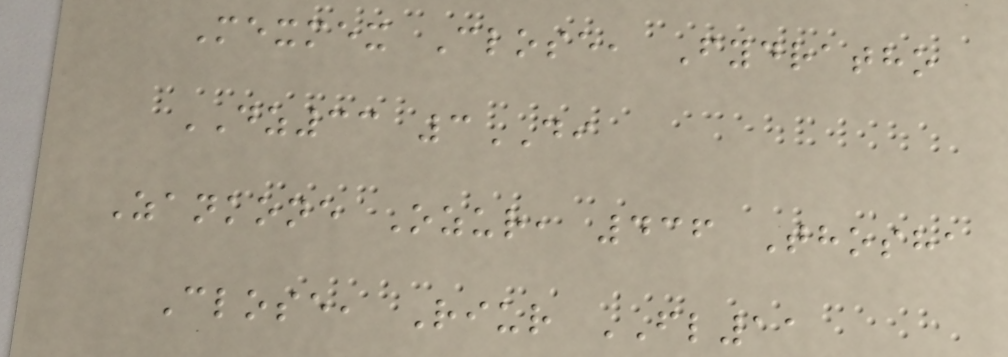Mexmex Close, Fydratho
DZ33 3DI
Zankone Ozur, 436 Thosha
Close, Riur FL11
